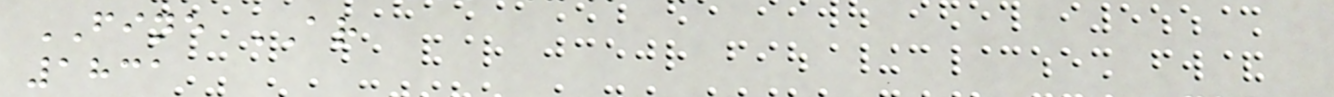FINE AR
1831
